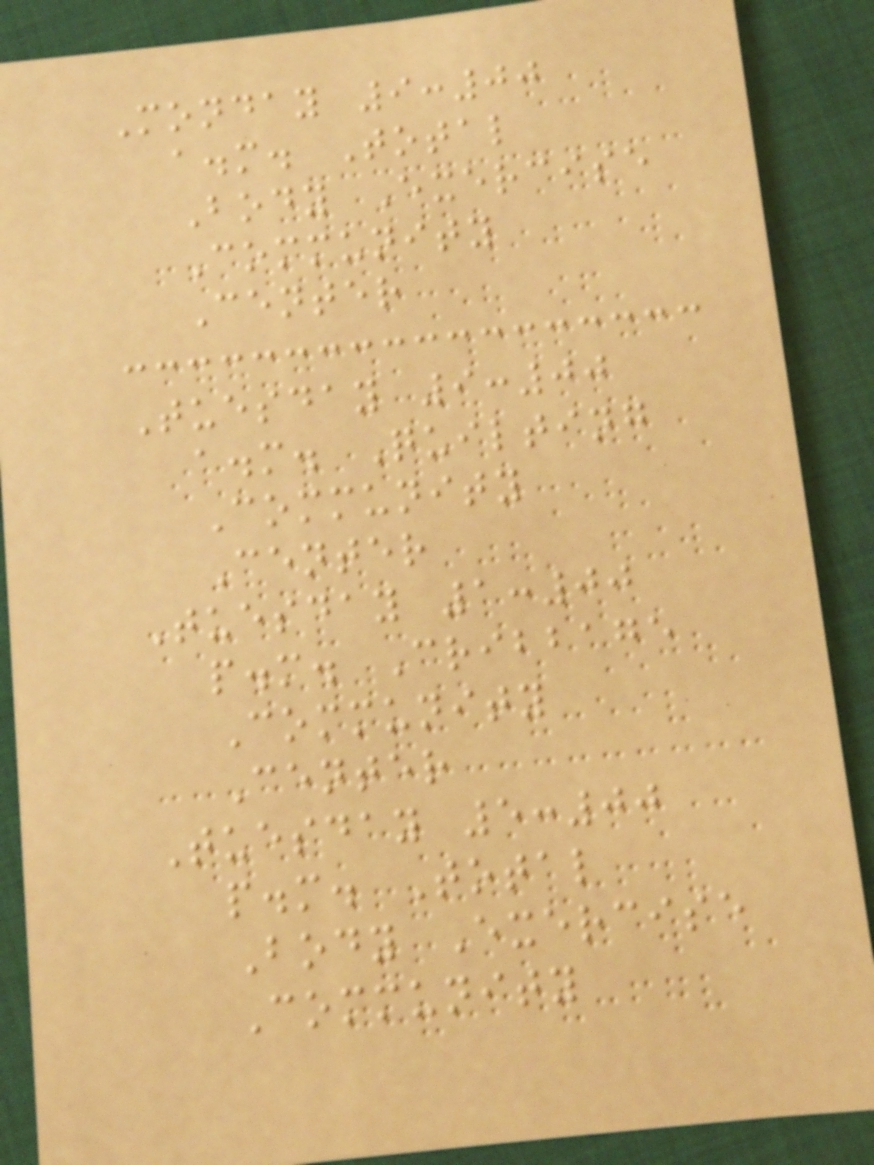Monday 9:00
a.m. Total
Body Exercise
Community
Center
Tuesday 9:00
a.m. Quilting
Community
Center
Tuesday 1:00
p.m. Cribbage
Community
Center
Tuesday 5:00
p.m. Total
Body Exercise
Community
